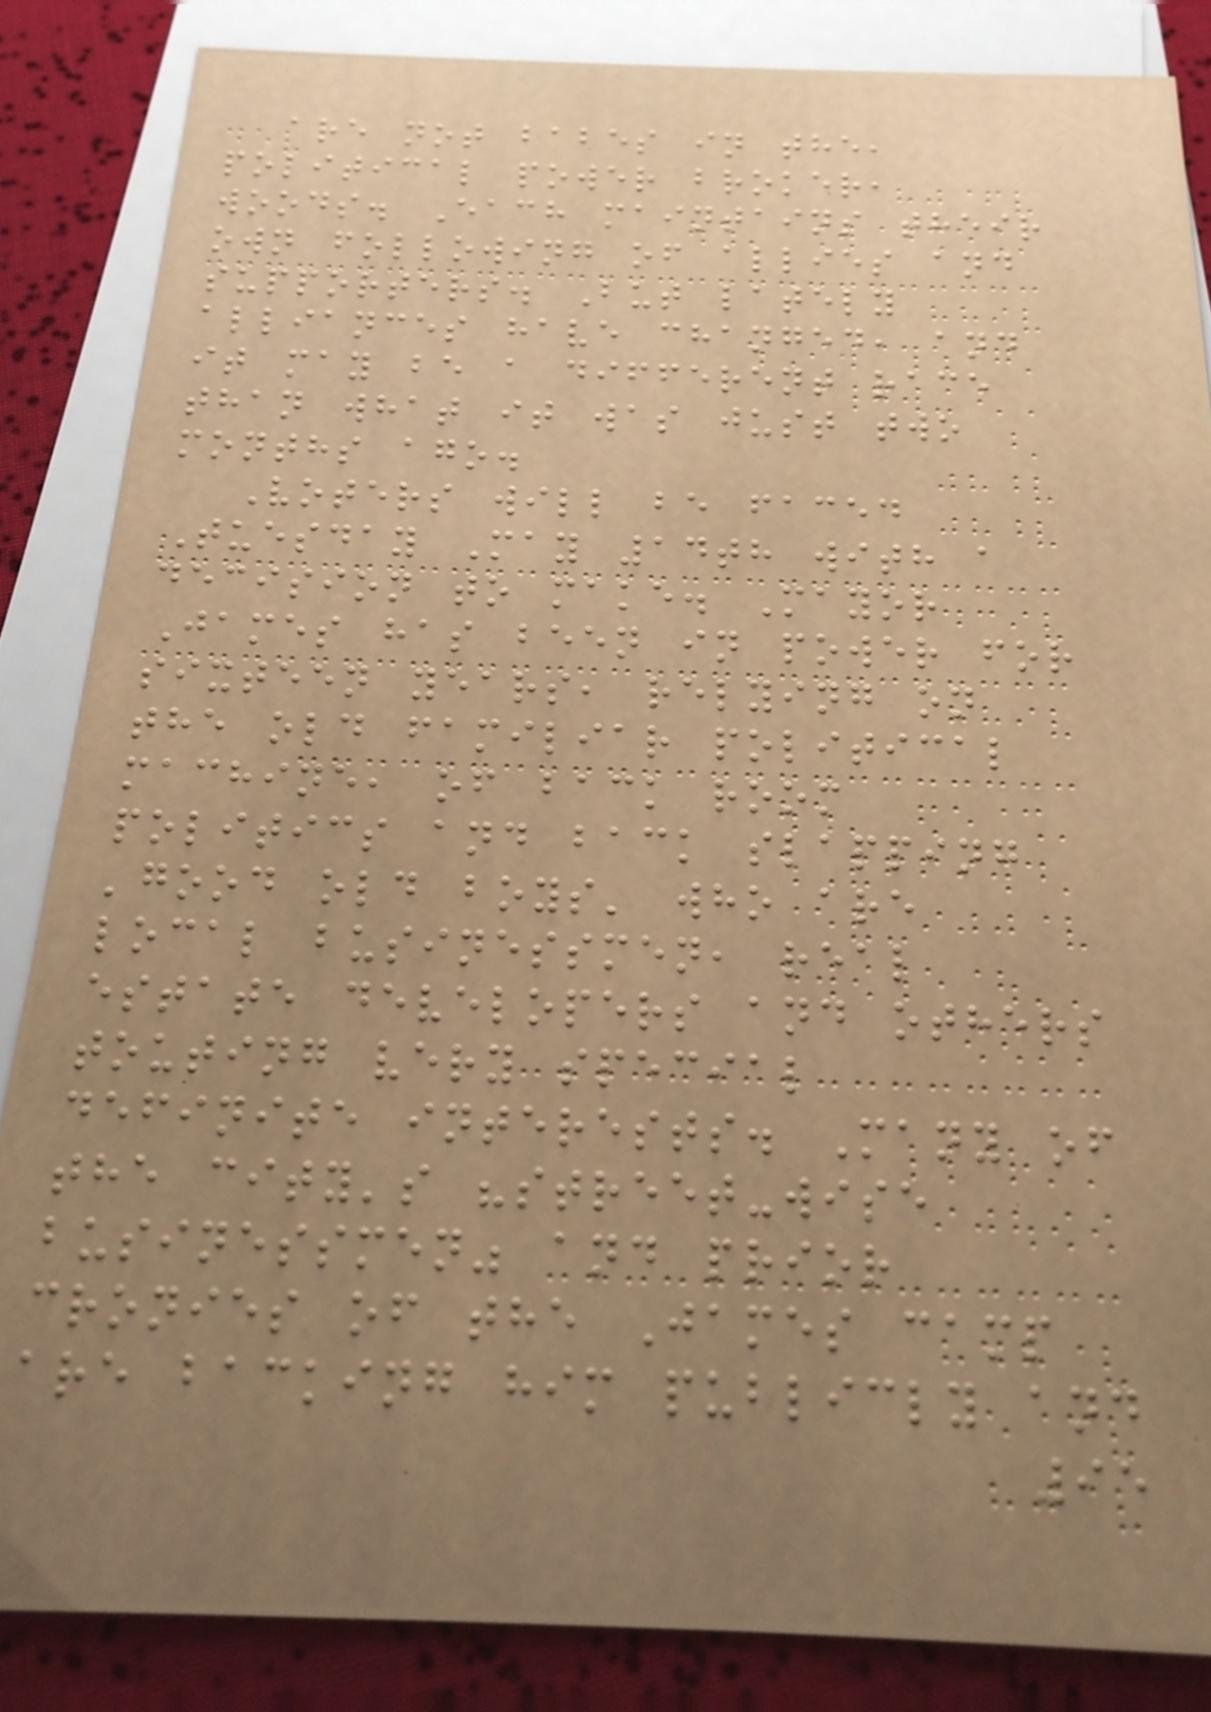are not babes in the,
political power broker,
woods. Each maintains their
own following of allies and
supporters. But lately
alliances have changed, and
it may be a different race
than what it was just two
months ago.
Voters will be faced
Tuesday May 14th with a
decision to make. Mayor
James has been in power for
sixteen years, relying on
the old familiar political
machine, of back room
politics and back slapping
'good old boys' who are
local businessmen, real
estate developers and others
touting very special
definite interests. Many of
the city's "street-wise
businessmen" and prior
cronies of the James camp
are backing him publicly and
95
